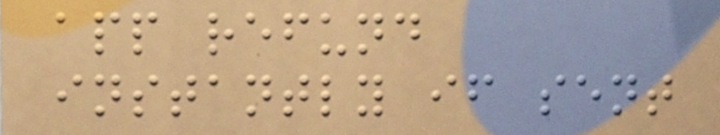app refund
instantly if sent
